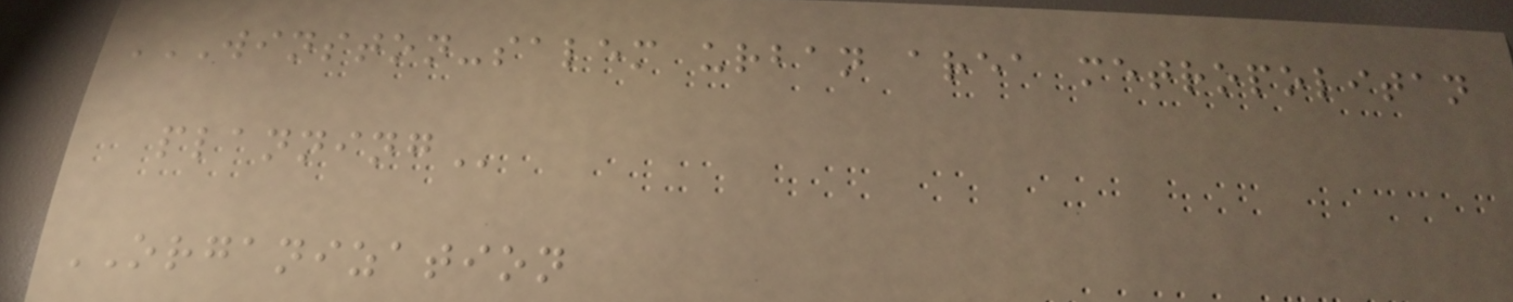WINSTON-SALEM URBAN AREA METROPOLITAN
PLANNING
ORGANIZATION
